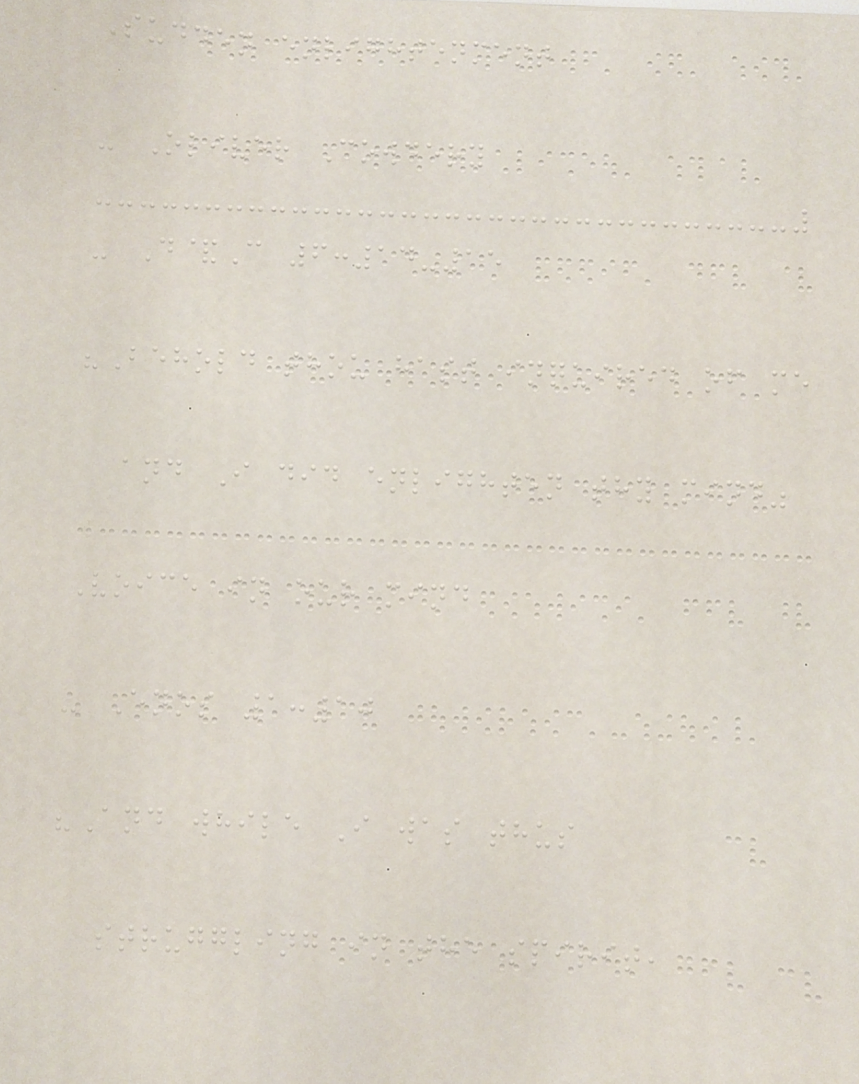Sudden enlightenment
- Oliver Cowdery
- D&C 6:14-15
"Behold thou hast inquired of me
and I did enlighten thy mind"
Voice in our mind
- Enos 1:10
"And while I was thus
struggling in the spirit,
